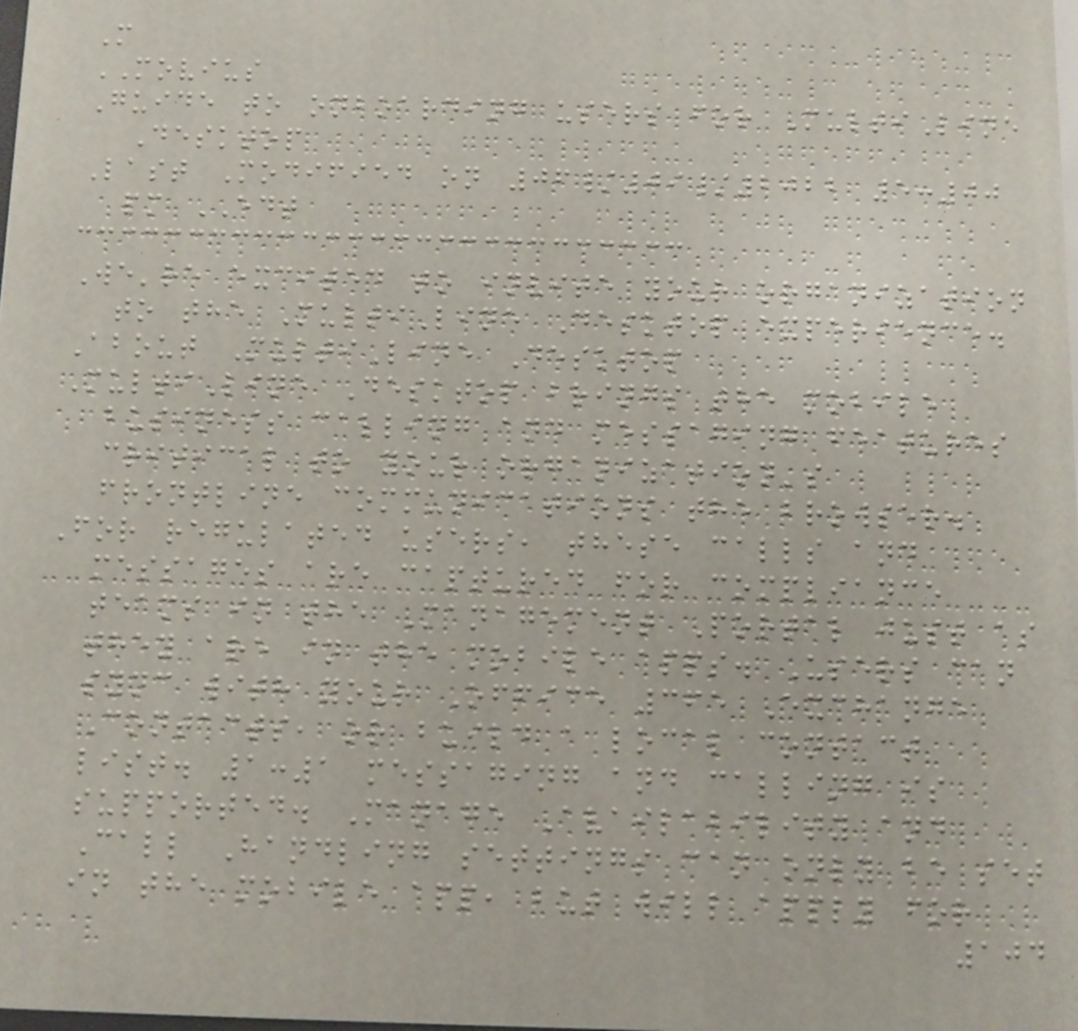M
MOVIUS
Guide to onboarding users for MultiLine
Desktop
Last Modified on 06/09/2022 5:00
pm EDT
We're excited to invite your organization
to the MultiLine Desktop experience.
About MultiLine Desktop
MultiLine Desktop brings the mobile
business calling and messaging features
critical to your organization's
frontline communications the browser.
For regulated users, these calls and
messages are captured for compliance
teams in the Management Portal just as
they are in the mobile apps. Users can
sync with your Office 365 Exchange
Contacts, or build a local contact
list. 1:1 messaging and calling is
supported. Manage Availability and
Call Handling settings can only be set
in the mobile app, but will apply for
104
